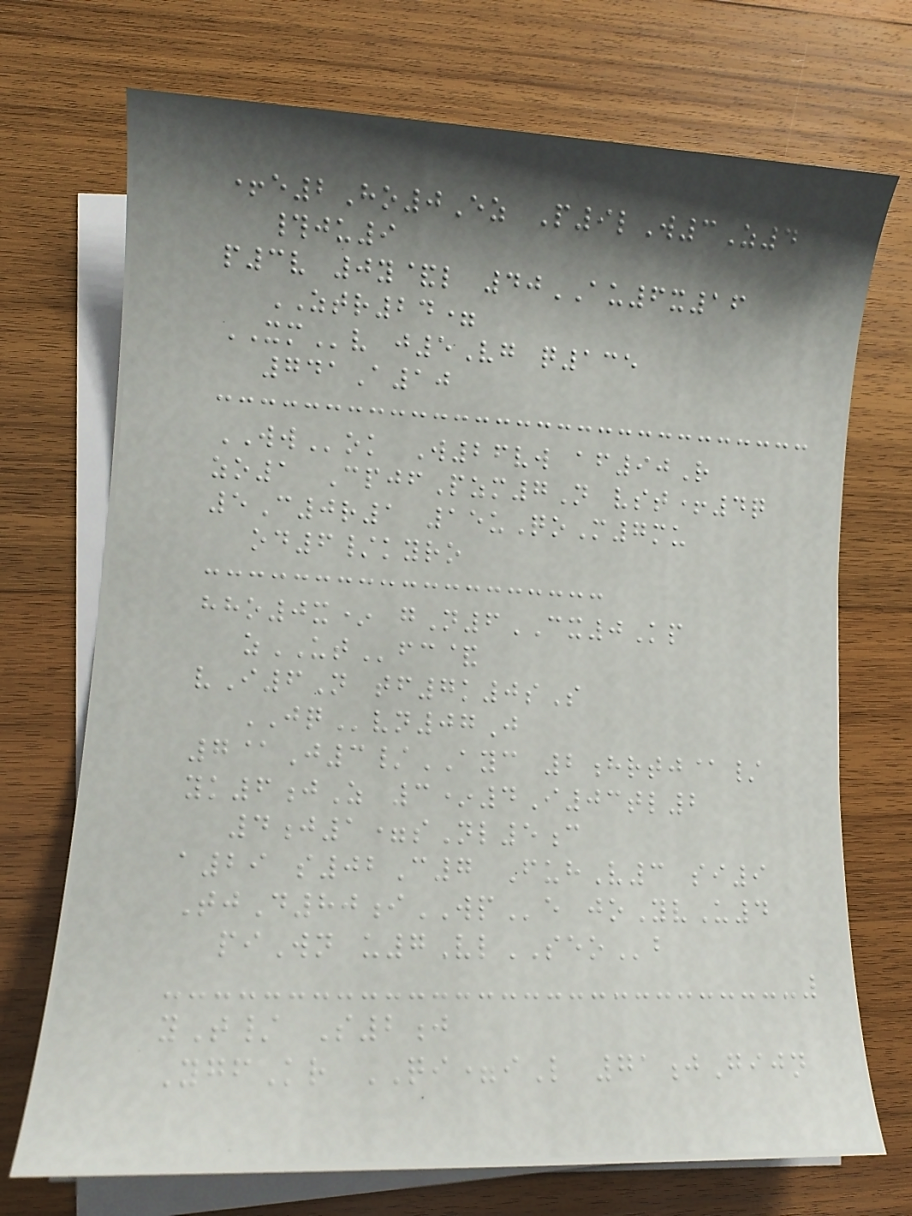+e2Ho0Ez P9lW3Z4
#ju9
p3v 0y&l 40AU6x16
ZTR24=
XMv j5Vg q135
741A10
WWok W26vw af90R
zo1 CpjfPzm7N vst+4q
5C0r1 15uQoM7mu
od6/kyro
hho0x* gN6CX0Kp
zUTfc&
vI6N tf7k0sS
JQvn07J
7@J3/AYC 2hrtj@/
yk6jZ 3*4I03tl2
4j1=sNl5c
a29 s02C7 FuhV3 si9
TjD80iWPe joYvU4
piWn u7VlSEOb
yT/ S2j
YgfKr QI=iL 71jGijn
